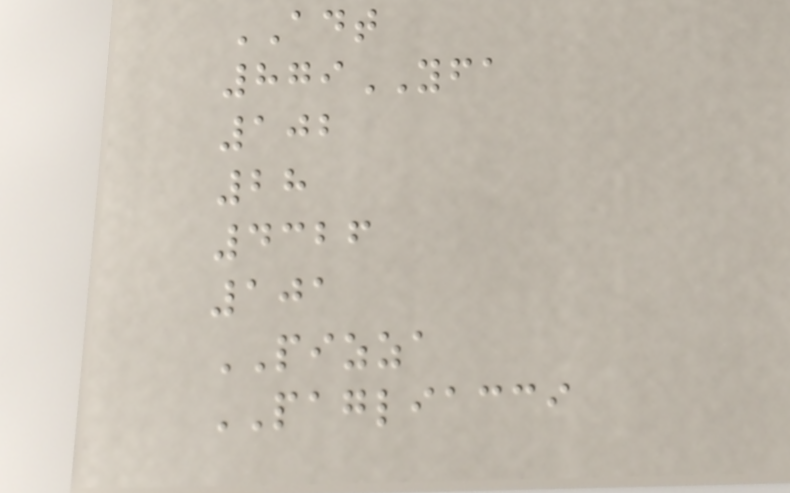ADT
879YFA
102
28
4326
101
PIZZA
PAGLIACCI
